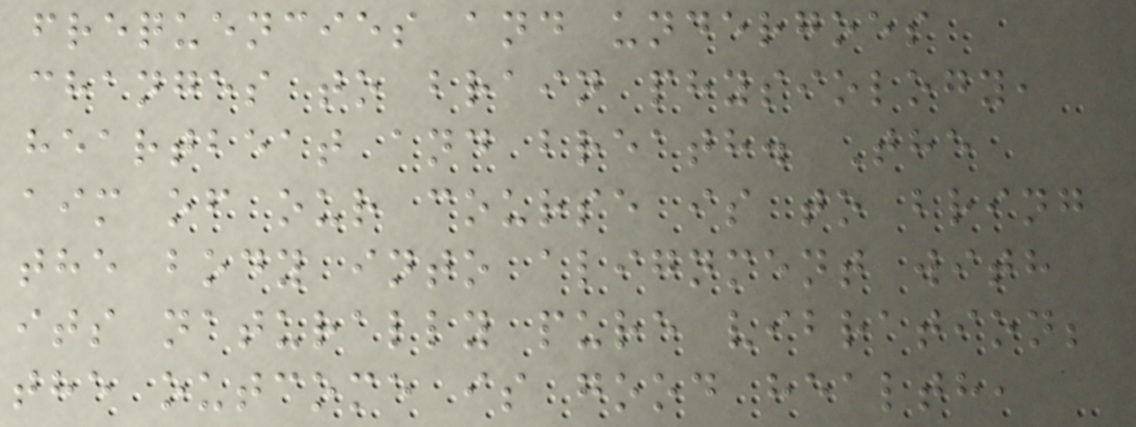frequencies and undergoes
changes to brain physiology,
heartbeat and breath. The
aim of our course is to bring
the body into alignment with
its naturally pure vibration;
the outcome is good health,
